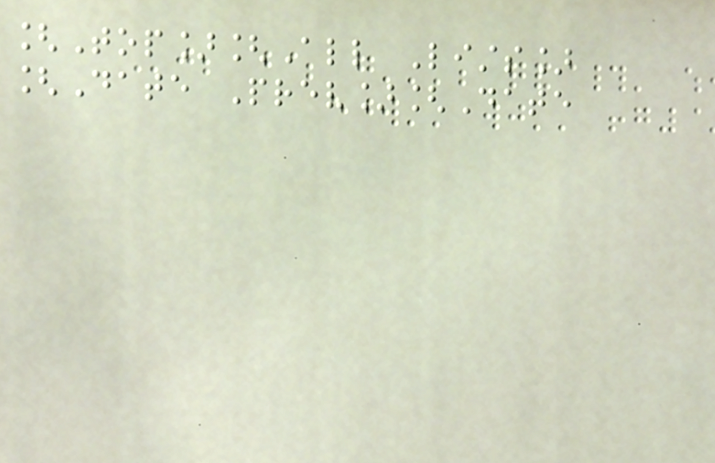[Top][All Lists]
[Date Prev][Date
